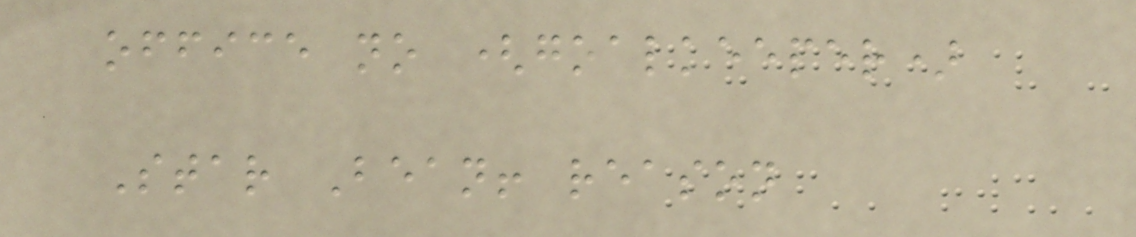office no (goalkeeper)
Star Bean! reason
